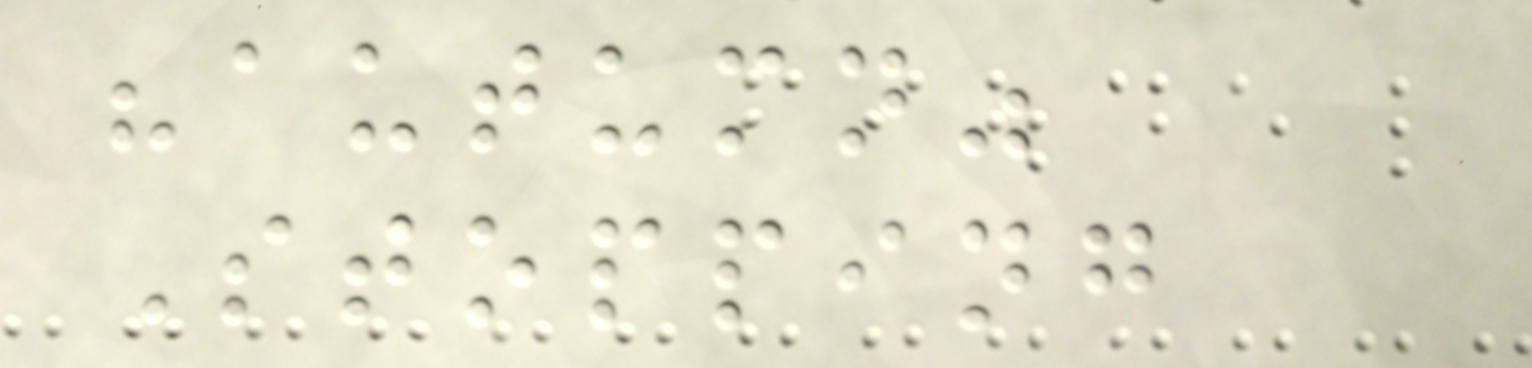"autumn"
Stopping
